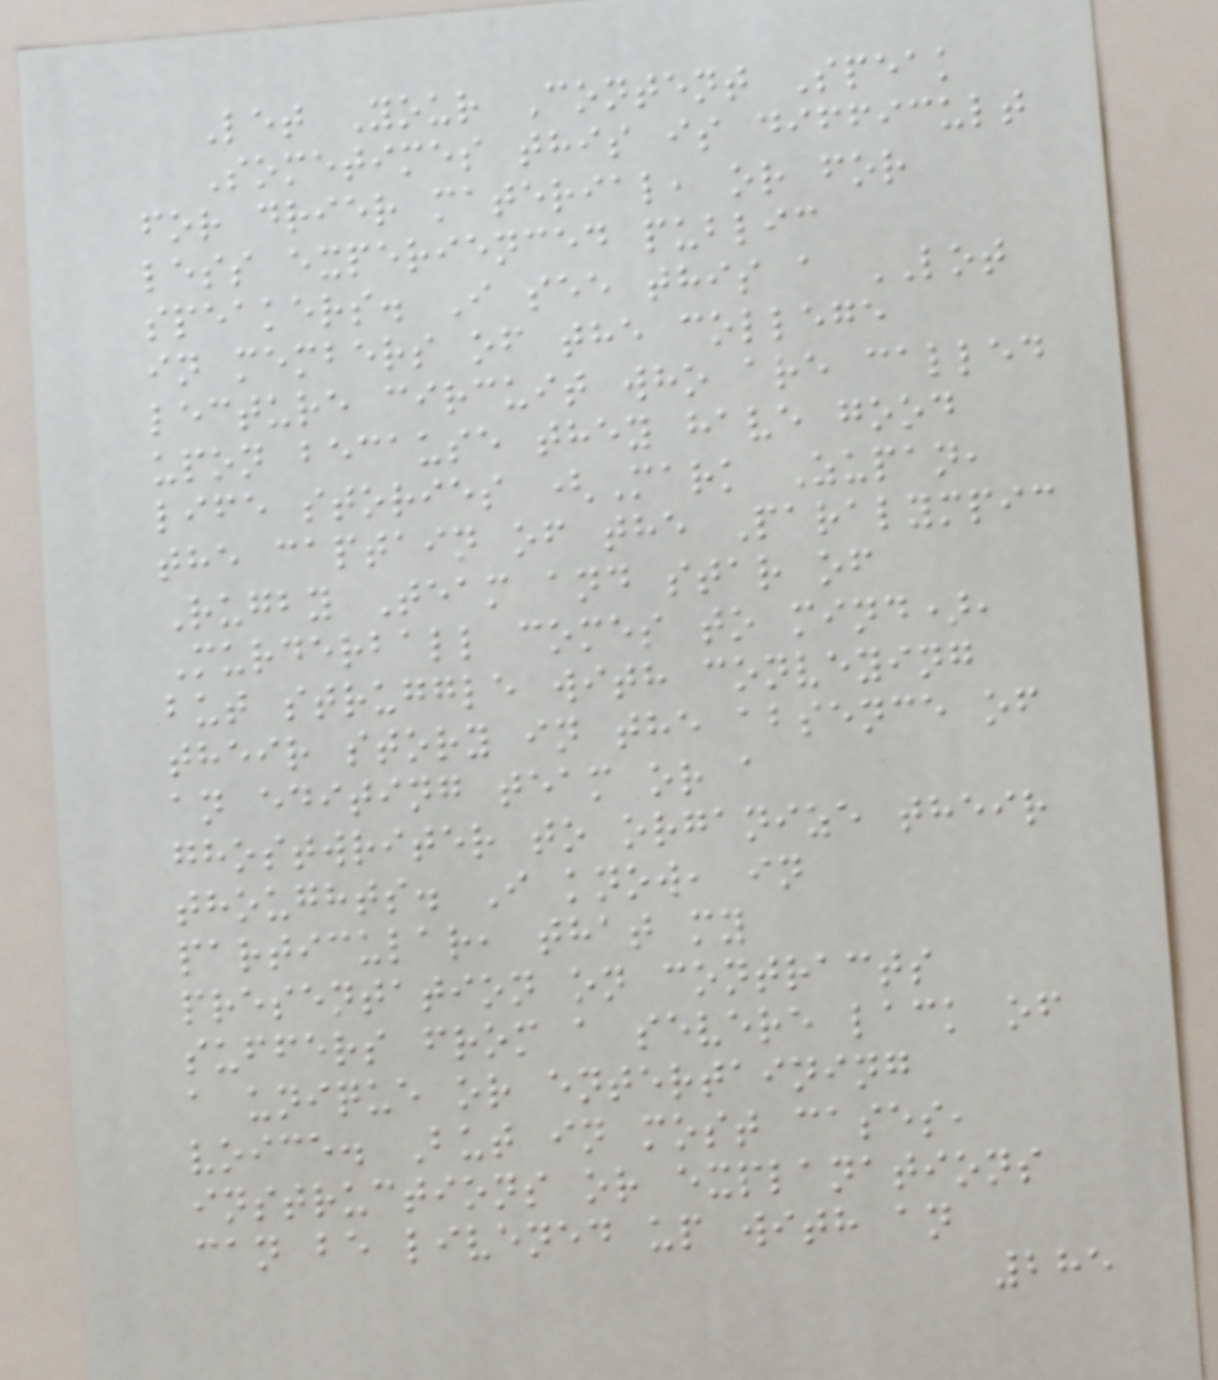Let Your Content Speak
Sometimes this is difficult
for drier material, or for
less experienced public
speakers. I see this a LOT
in members of the college
lecture circuit who are called
upon because they have good
life stories (Mark Zupan,
the captain of the Paralympic
Rugby Team and star of
Murderball comes to mind),
but struggle with conveying
their story in the absence of
an editing team or a
ghostwriter to organize their
thoughts. I know, in
particular, that my
presentation on contracts
suffers from a severe lack of
a unique or entertaining
voice. But in most cases,
instructions or explanations
can be livened up with an
285
